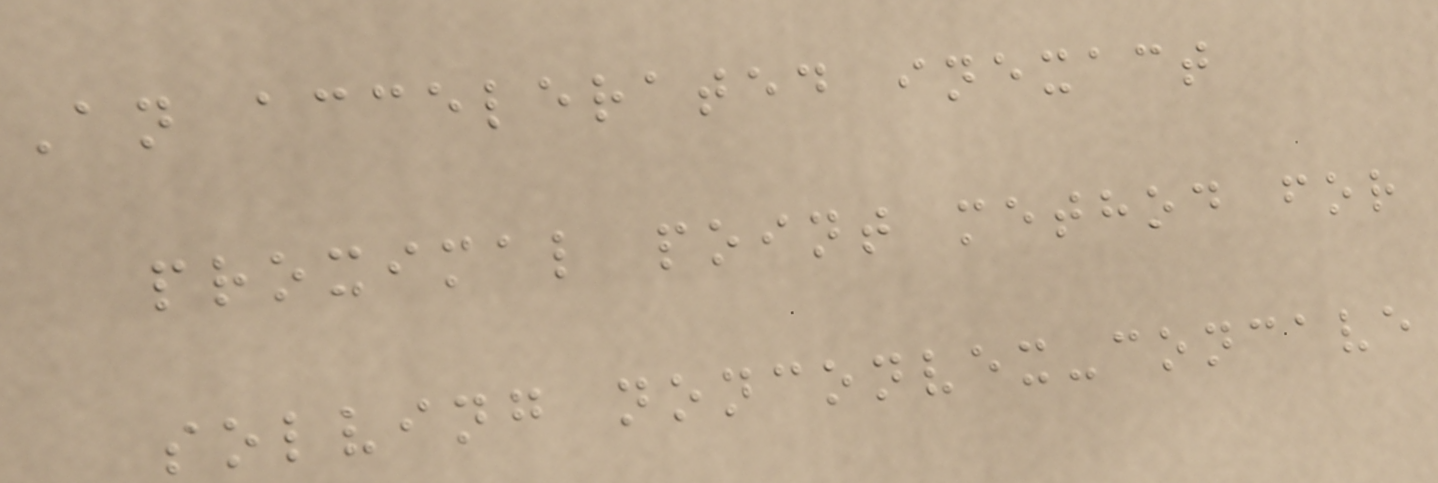An accelerated inexact
proximal point method for
solving nonconvex-concave
